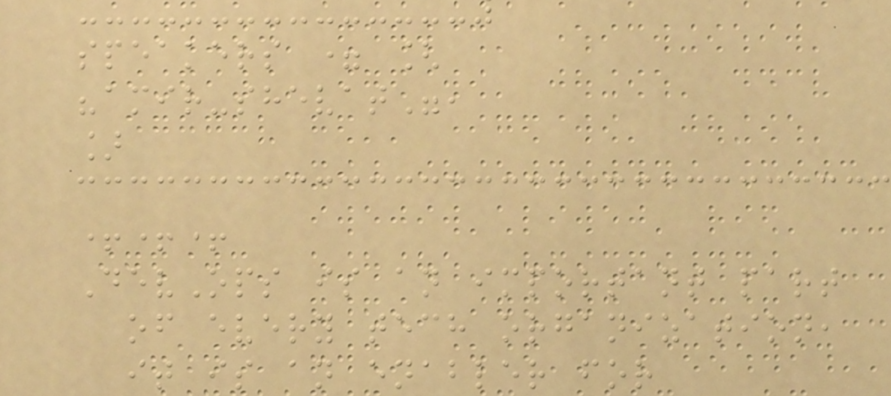speakers = [
"amir-shevat",
]
+++
DevOps is an important part
of every tech organization,
it is an enabler for
